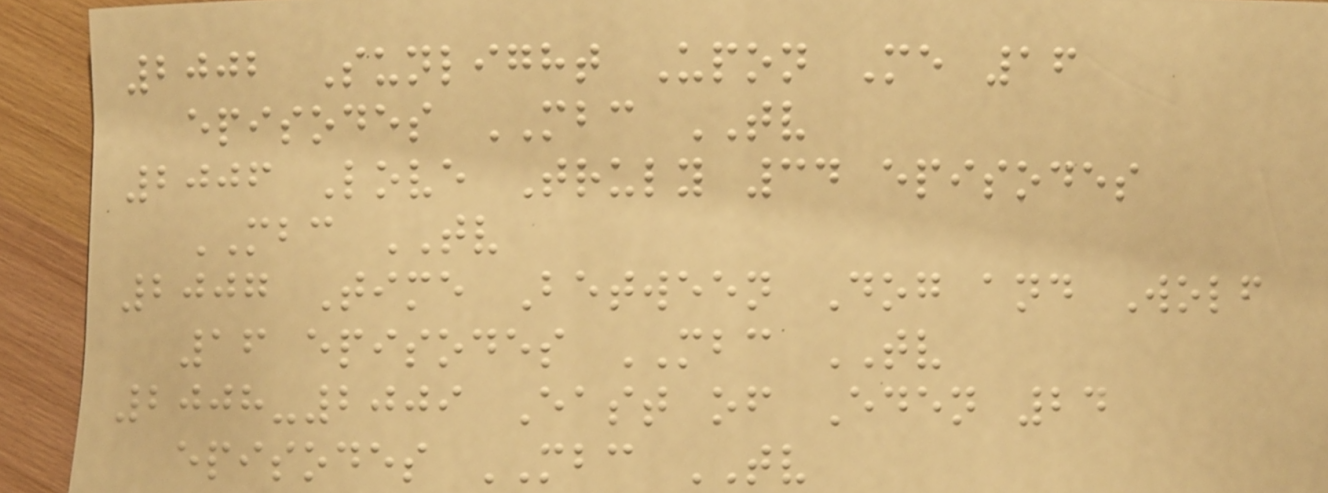2002 Sunlight Upon Me 16
episodes MBC TV
2006 Love Truly 34 episodes
MBC TV
2007 Time Between Dog and Wolf
16 episodes MBC TV
2008-2009 East of Eden 24
episodes MBC TV
